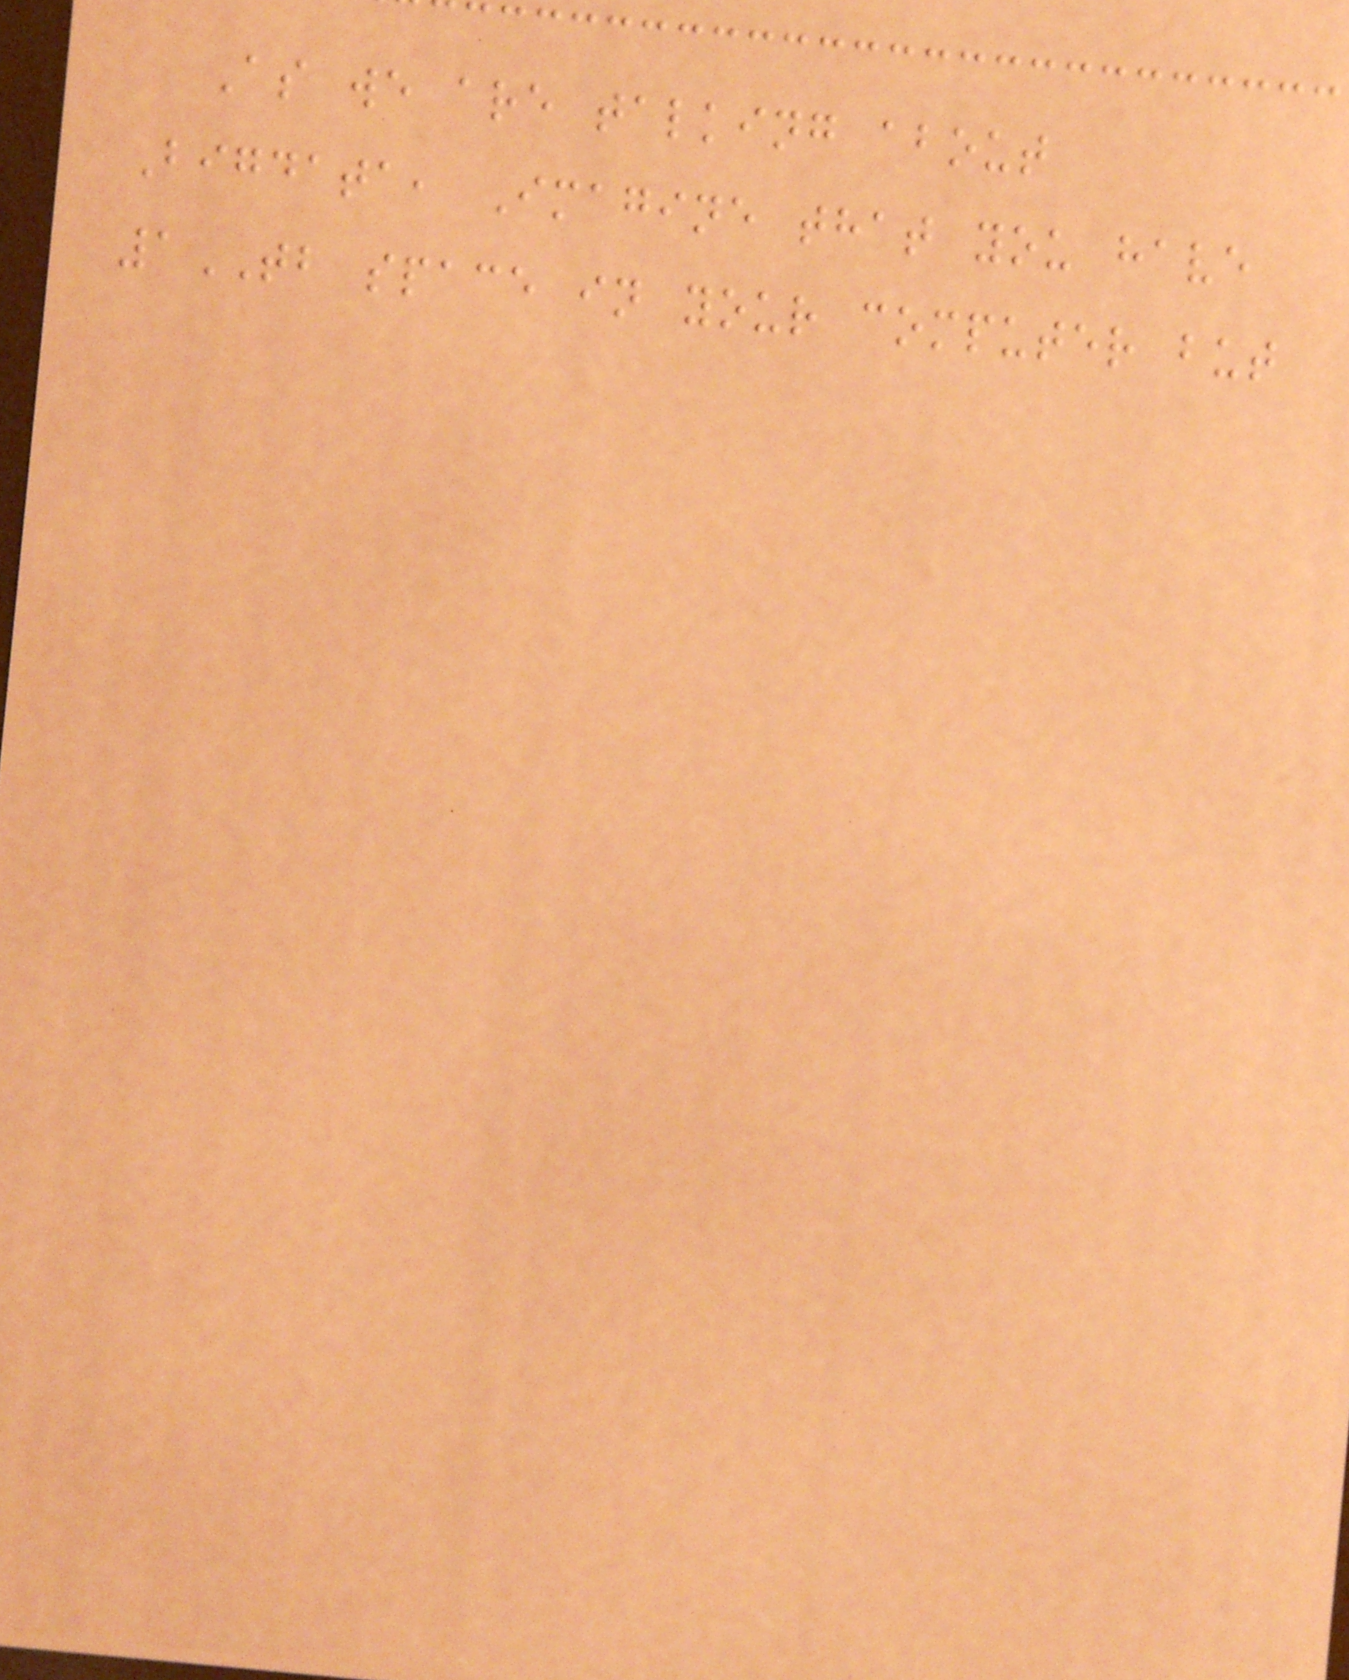As we are talking about
Bigdata, Imagine that you have
1TB space in your computer but
